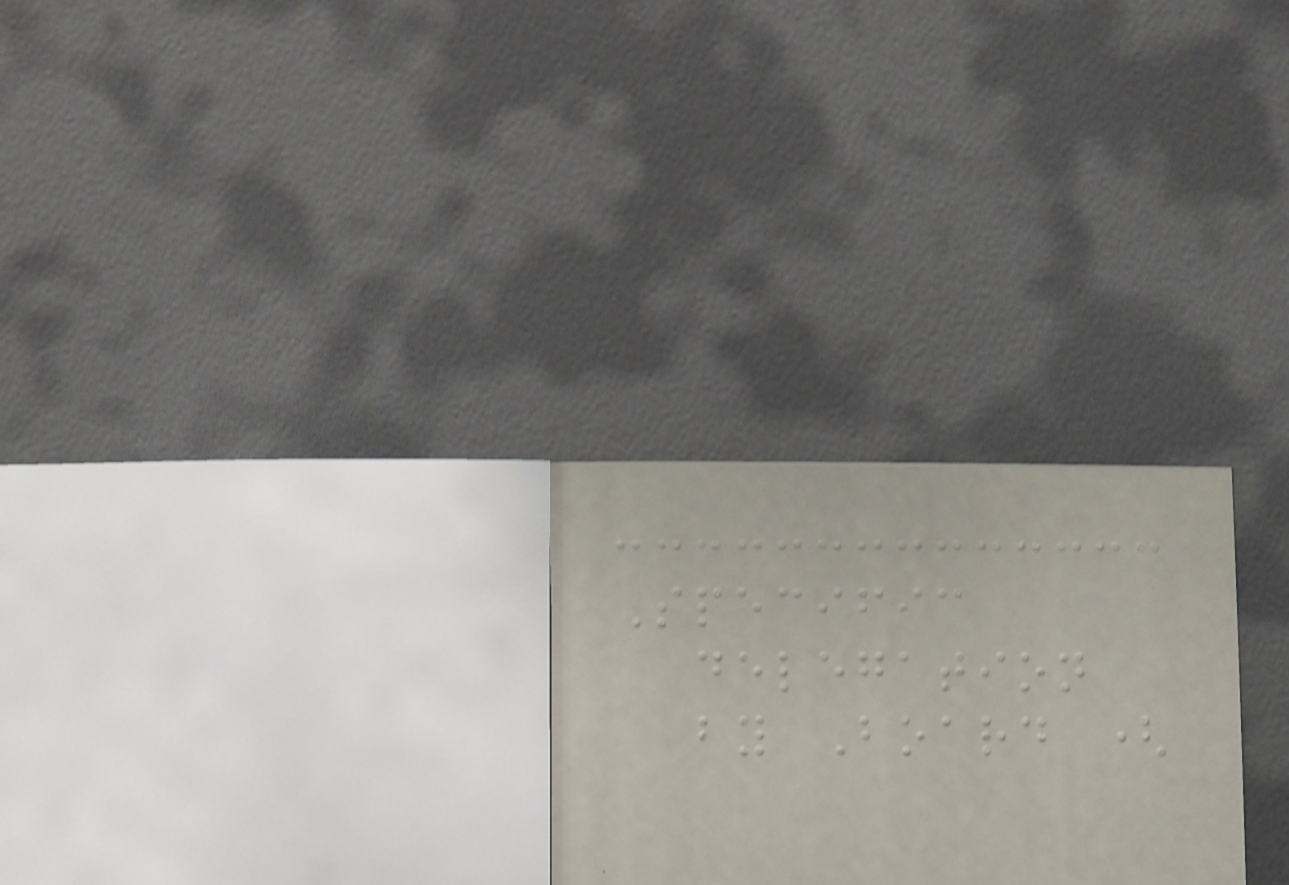Specific
delegation
by Board (
